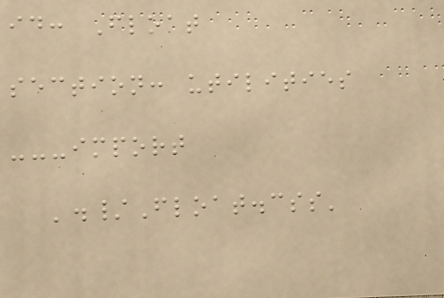id: Float
section: utilities
---import
'./Float.css'
